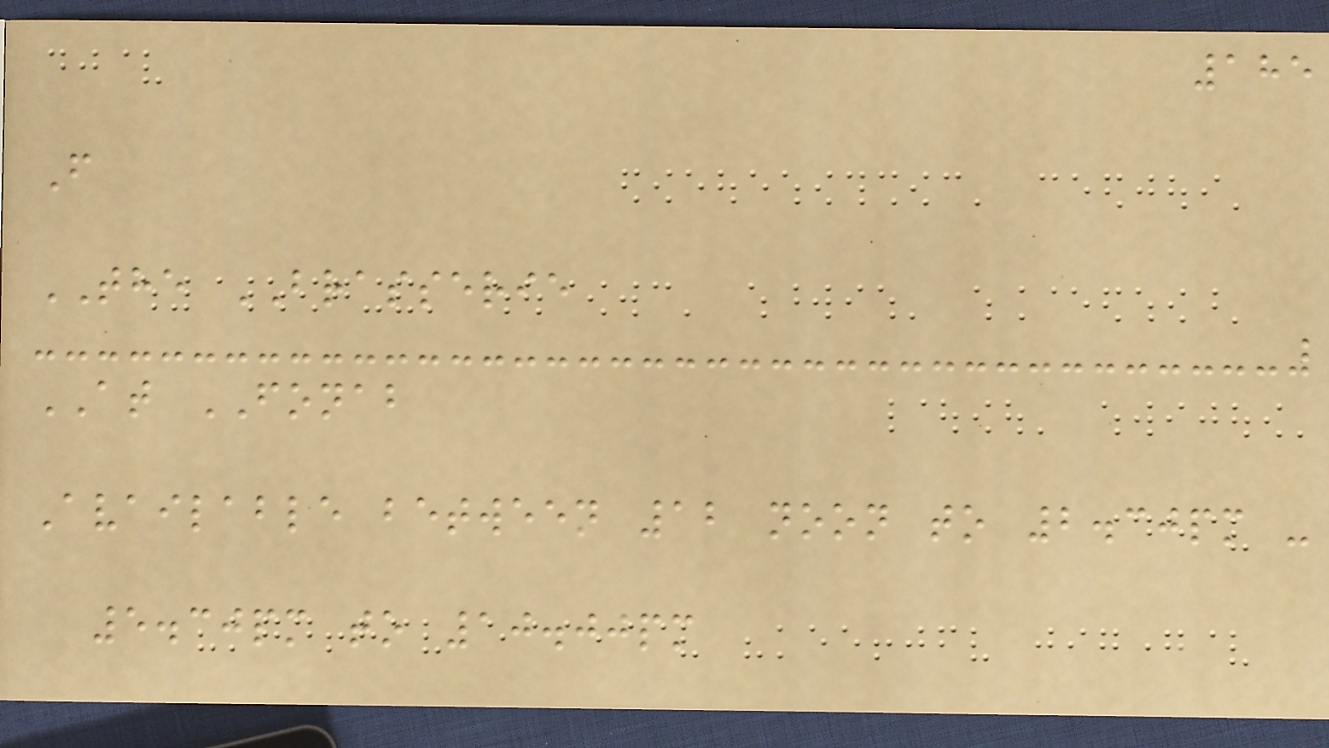185
F
THE BRASSERIE
AT FONAB
Available between 12 noon to 2.30pm -
5.30pm to 10.00pm
